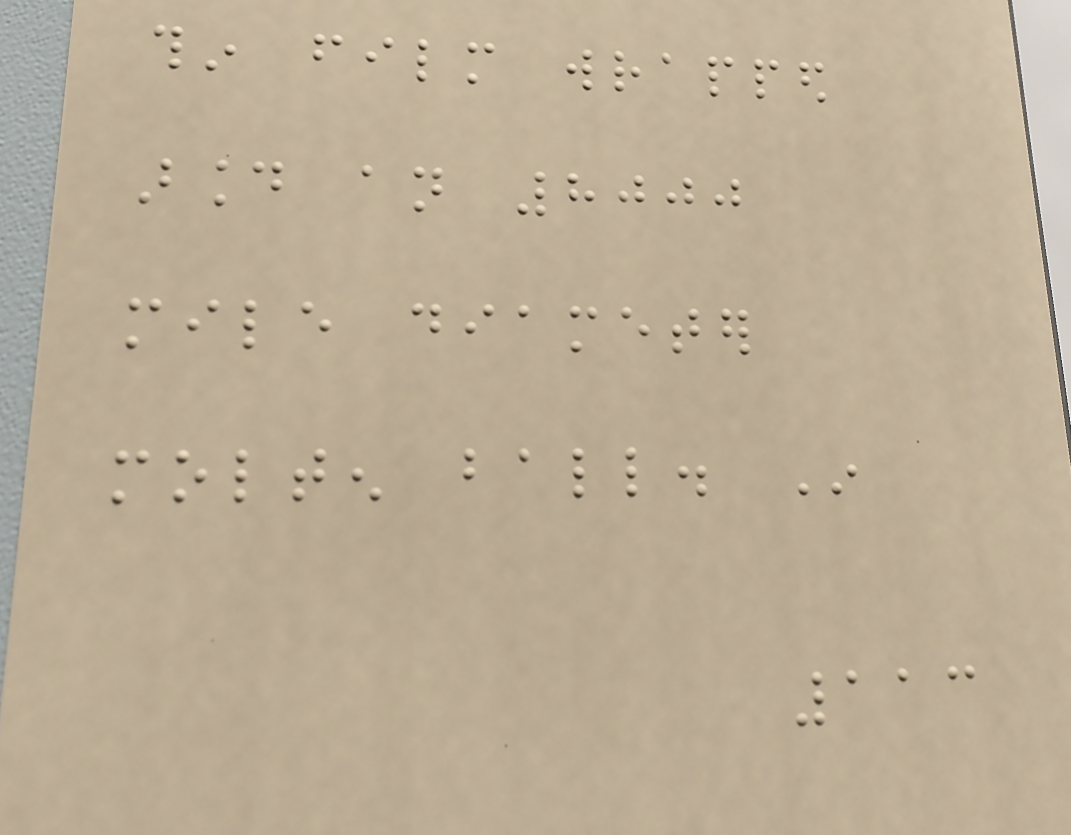thin film wrapped
around an 8000
mile diameter
molten ball. In
113
